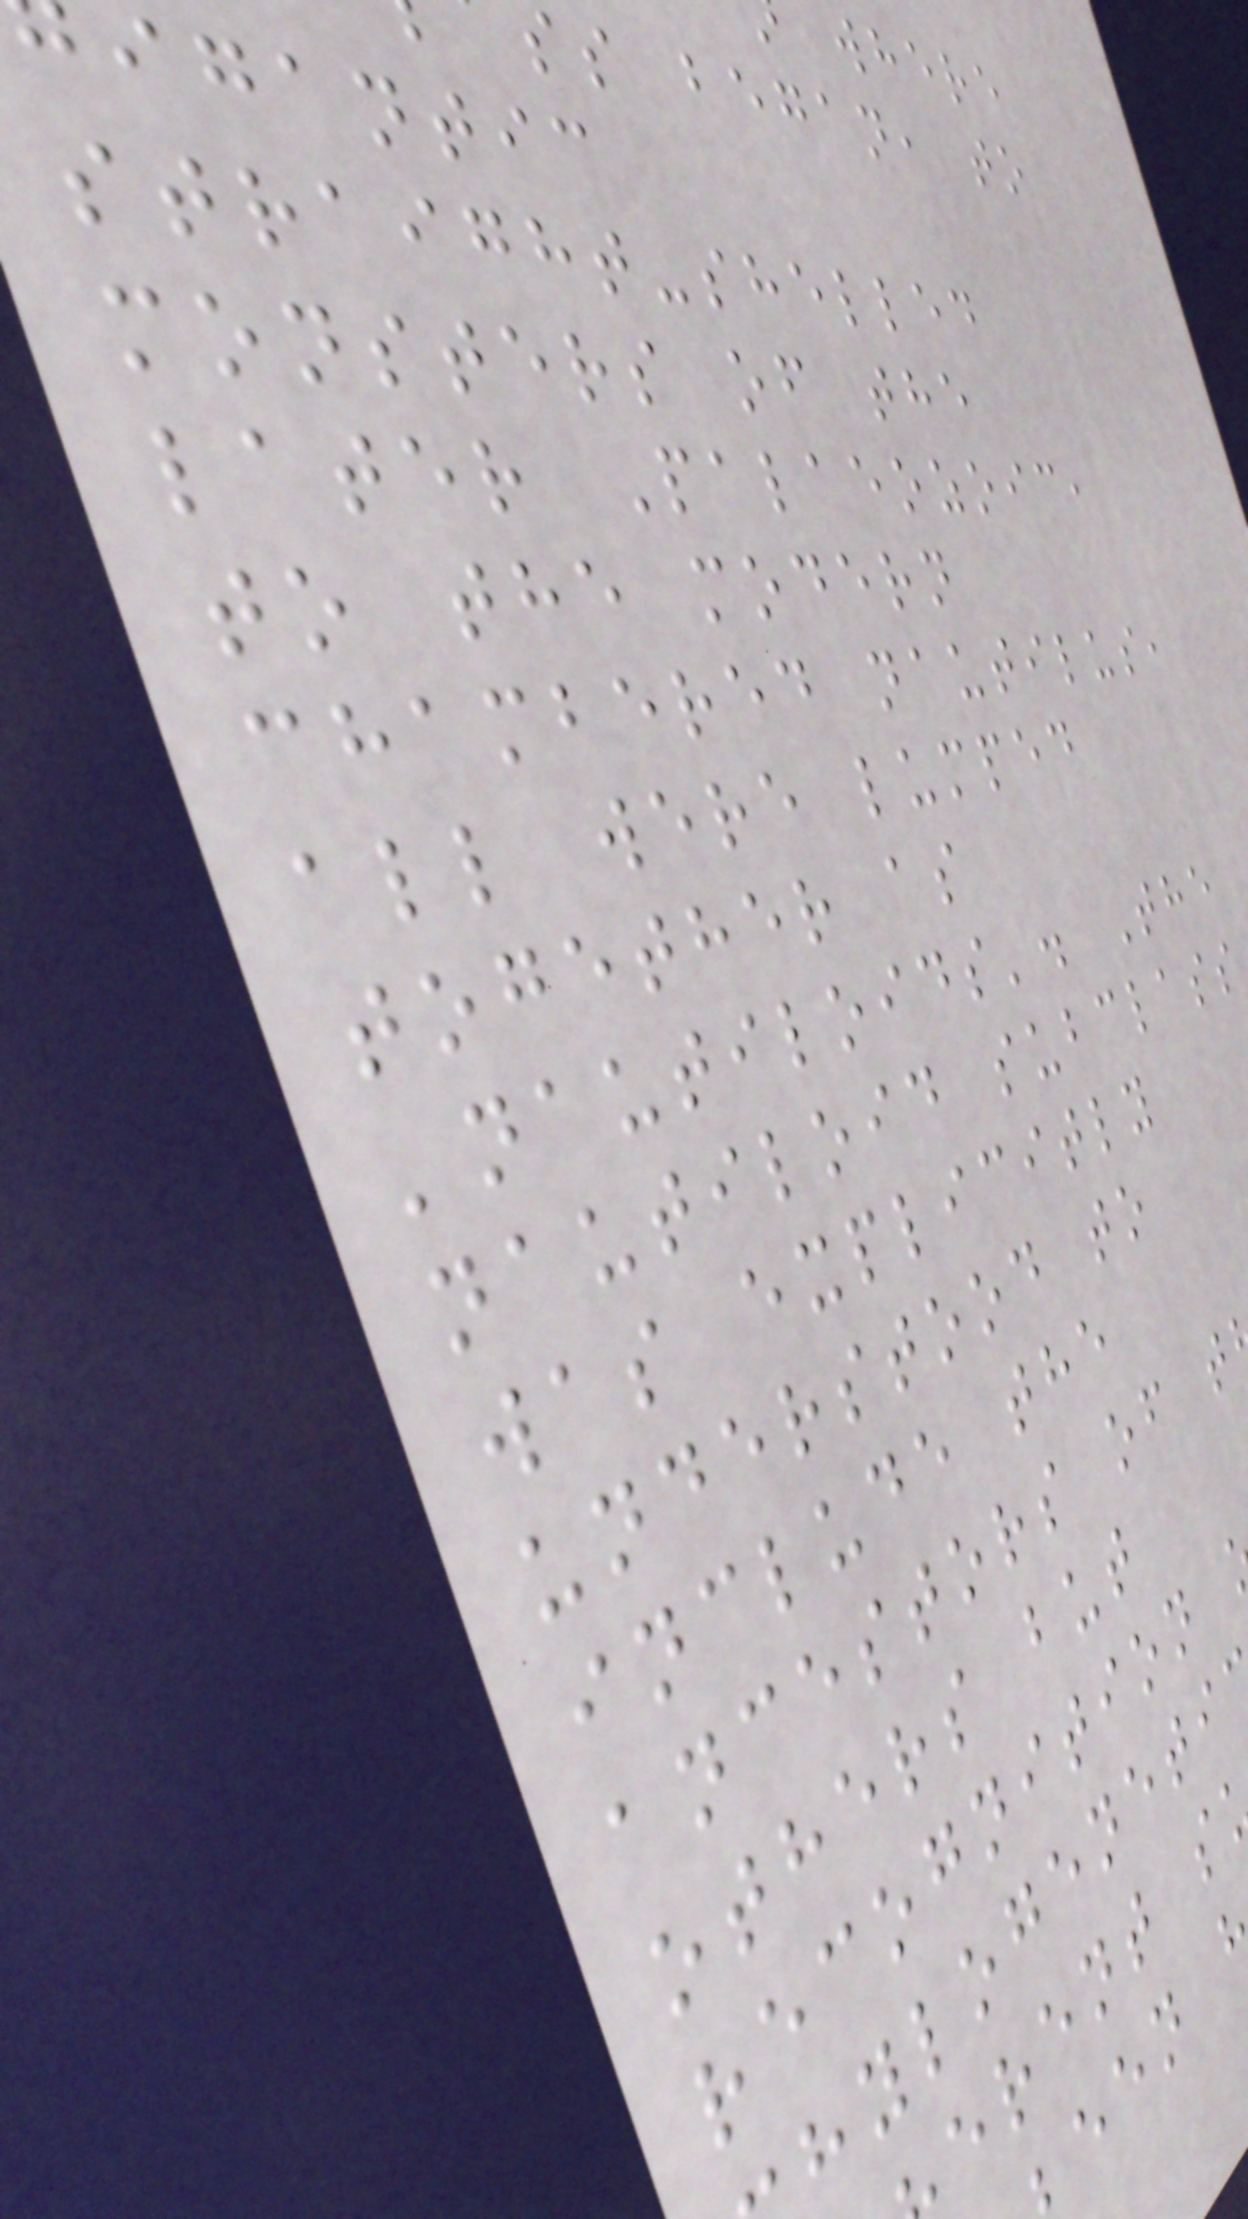where
ss began, to
igantic
straight-shelled
monsters of the
later Palaeozoic,
to the modern
chambered nautilus,
all were lumped
together as
'nautiloids'. The
nautiloid subclass
was explicitly
understood to
include the
ancestors of t
others but
recognition
erent s
